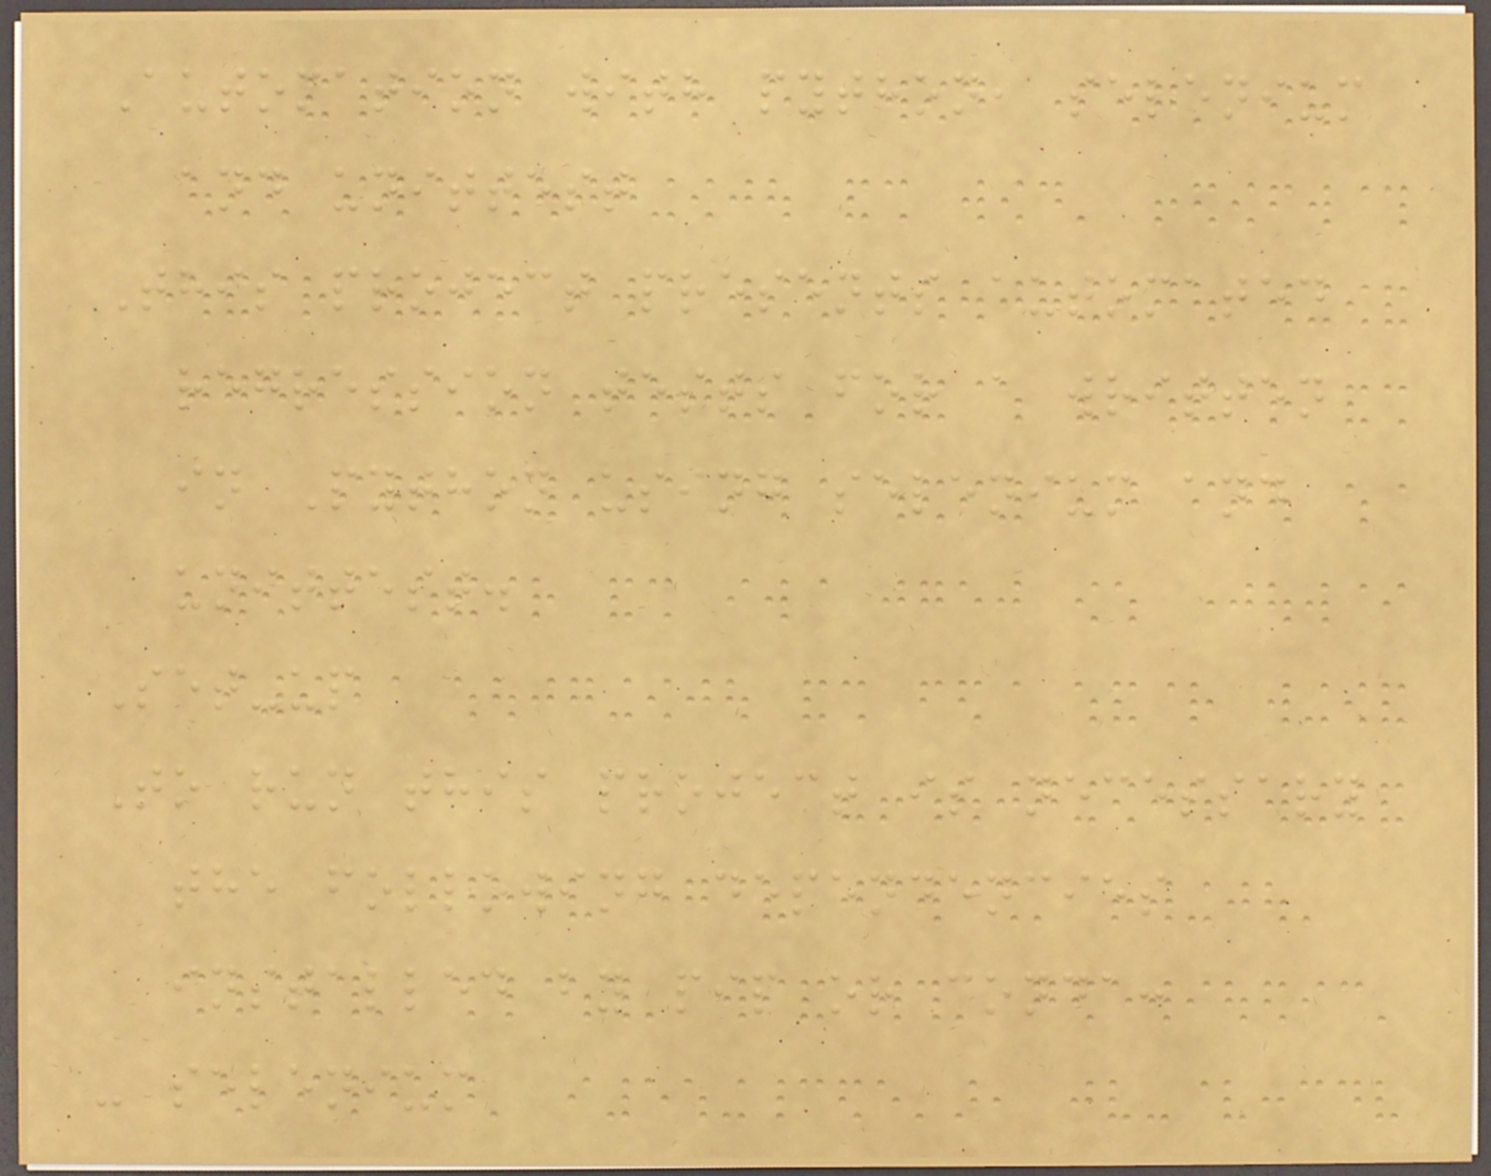Automation with python, selenium
and unittest
This project presents automated
regression tests for a written
in Python using selenium and
unittest.
Set-up
To run this project is necessary
the following dependencies
installed by pip or conda:
- selenium
